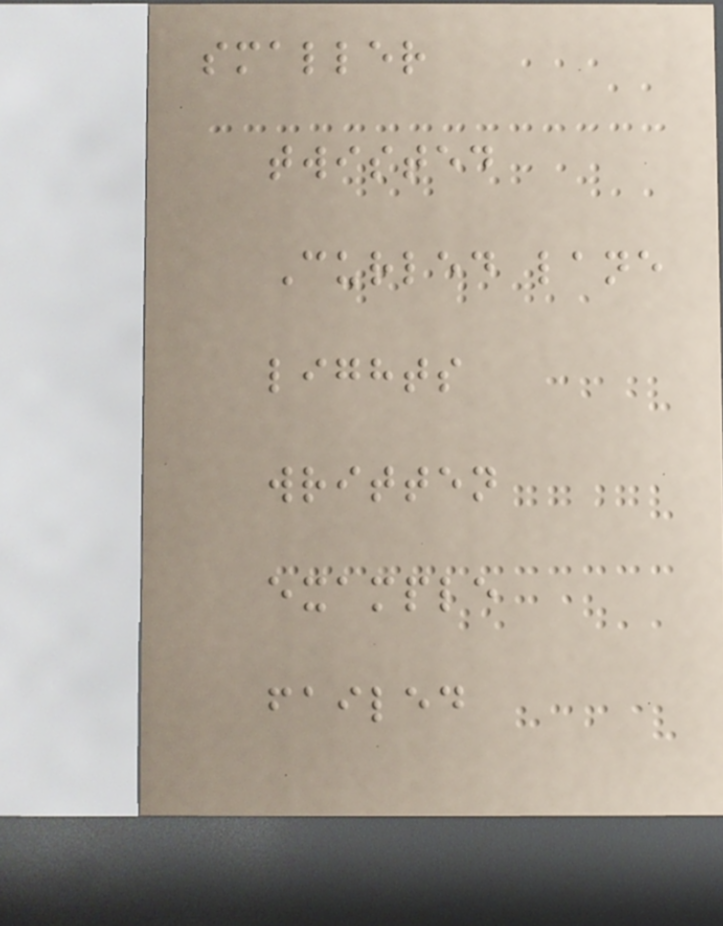smaller
twisted
Curled lane
lights
written
example
failed
